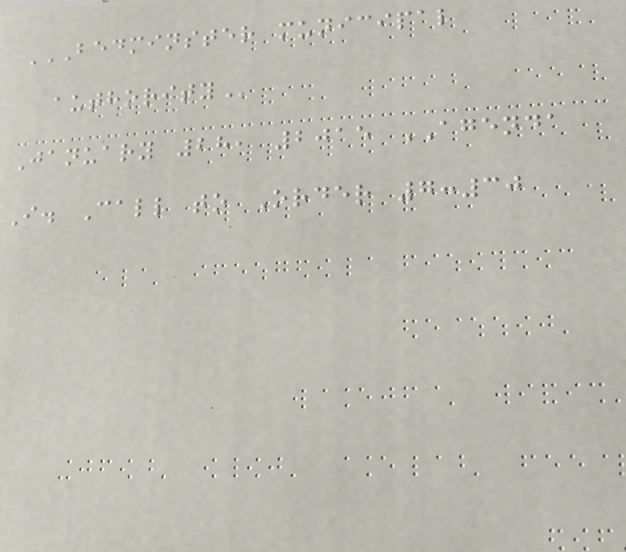BEDMINSTER MUNICIPAL
AUTHORITY
January 28, 2015 AGENDA
I. Call to Order 7:30
